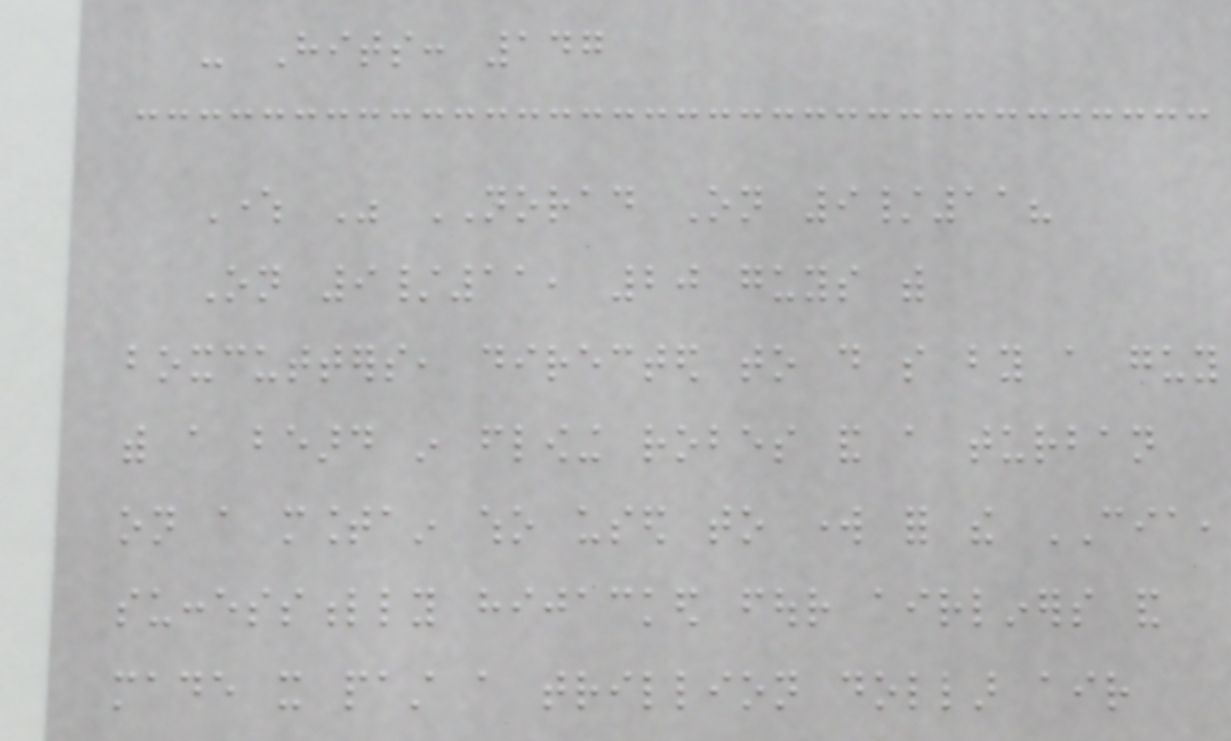- Hits: 147
Where Was NORAD On 9/11?
On 9/11, 20 guys with
boxcutters, directed to do so by a guy
with a beard in flowing robes and a turban
on a mountain who used to work for the CIA,
successfully hijacked four airliners and
made it past a trillion dollar air
